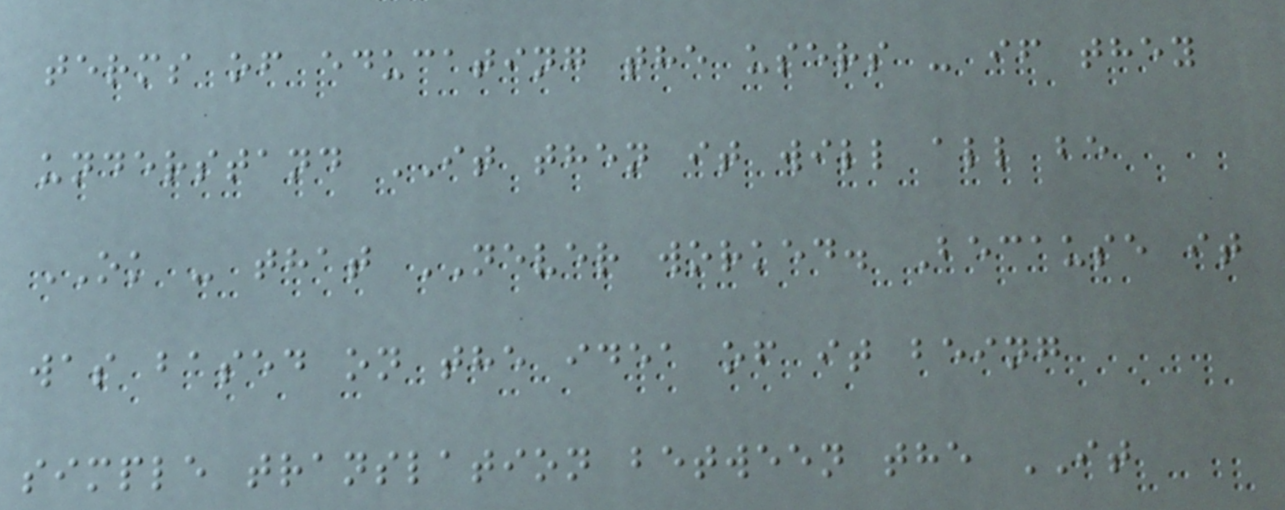terms of educating the users - if they
understand IT then it will all be
OK - that NEVER worked. Because it
was based on the idea of it being
simple translation between the IT
